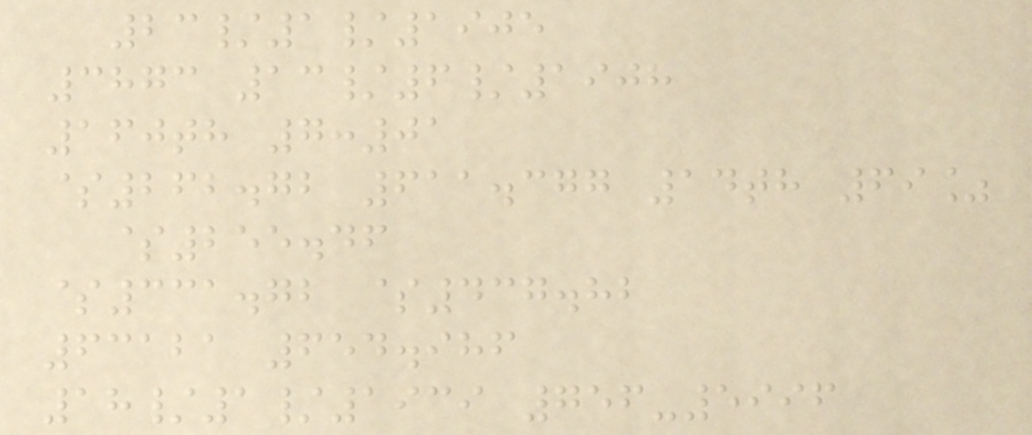23/1/1905
3873 13/6/1908
160th 7:01
$262.72 611.377 14th 69%
$255.46
$331.72 $437.82
63121 654.986
18/1/1939 756-5996
